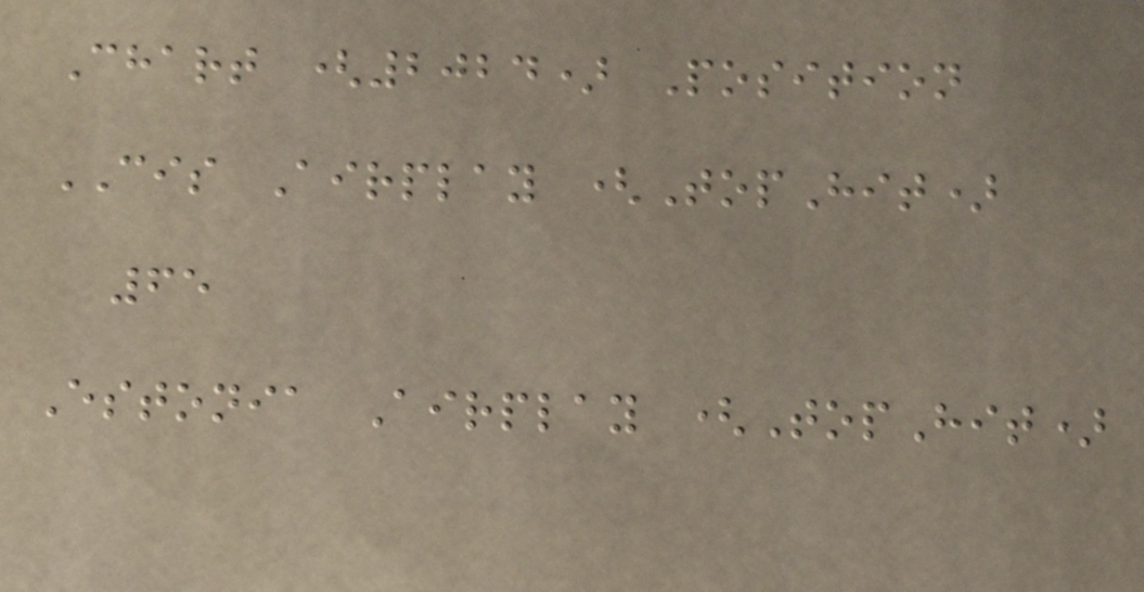Chart (2024) Position
CIS Airplay (TopHit)
65
Estonia Airplay (TopHit)
